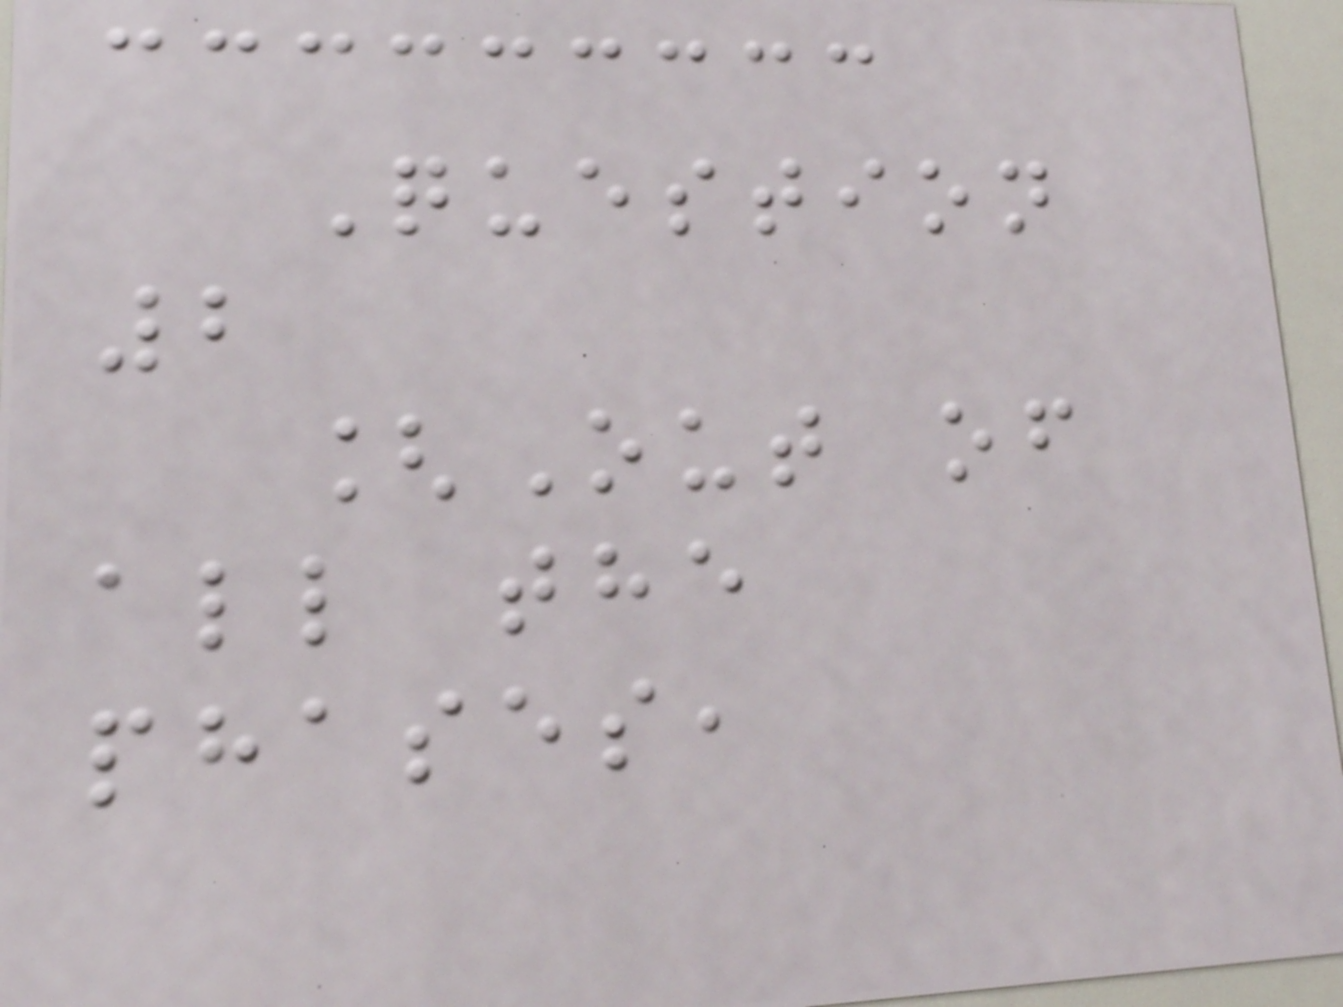Question
2
[Out of
all the
phases,
